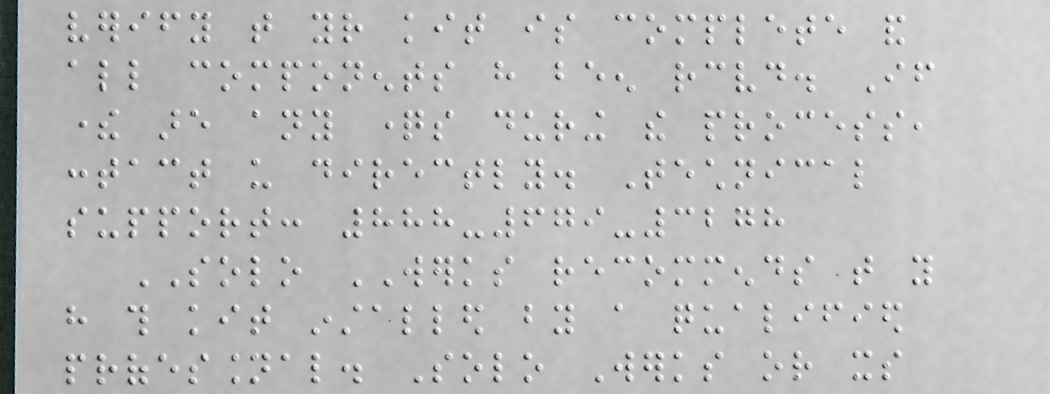verify that your kit is complete and
all components have been received. If
there are any questions during the process,
contact us directly. Technical
support: 888-679-3278
SOLO WERKS recommends that you
have this kit installed by a qualified
professional. Solo Werks or its
